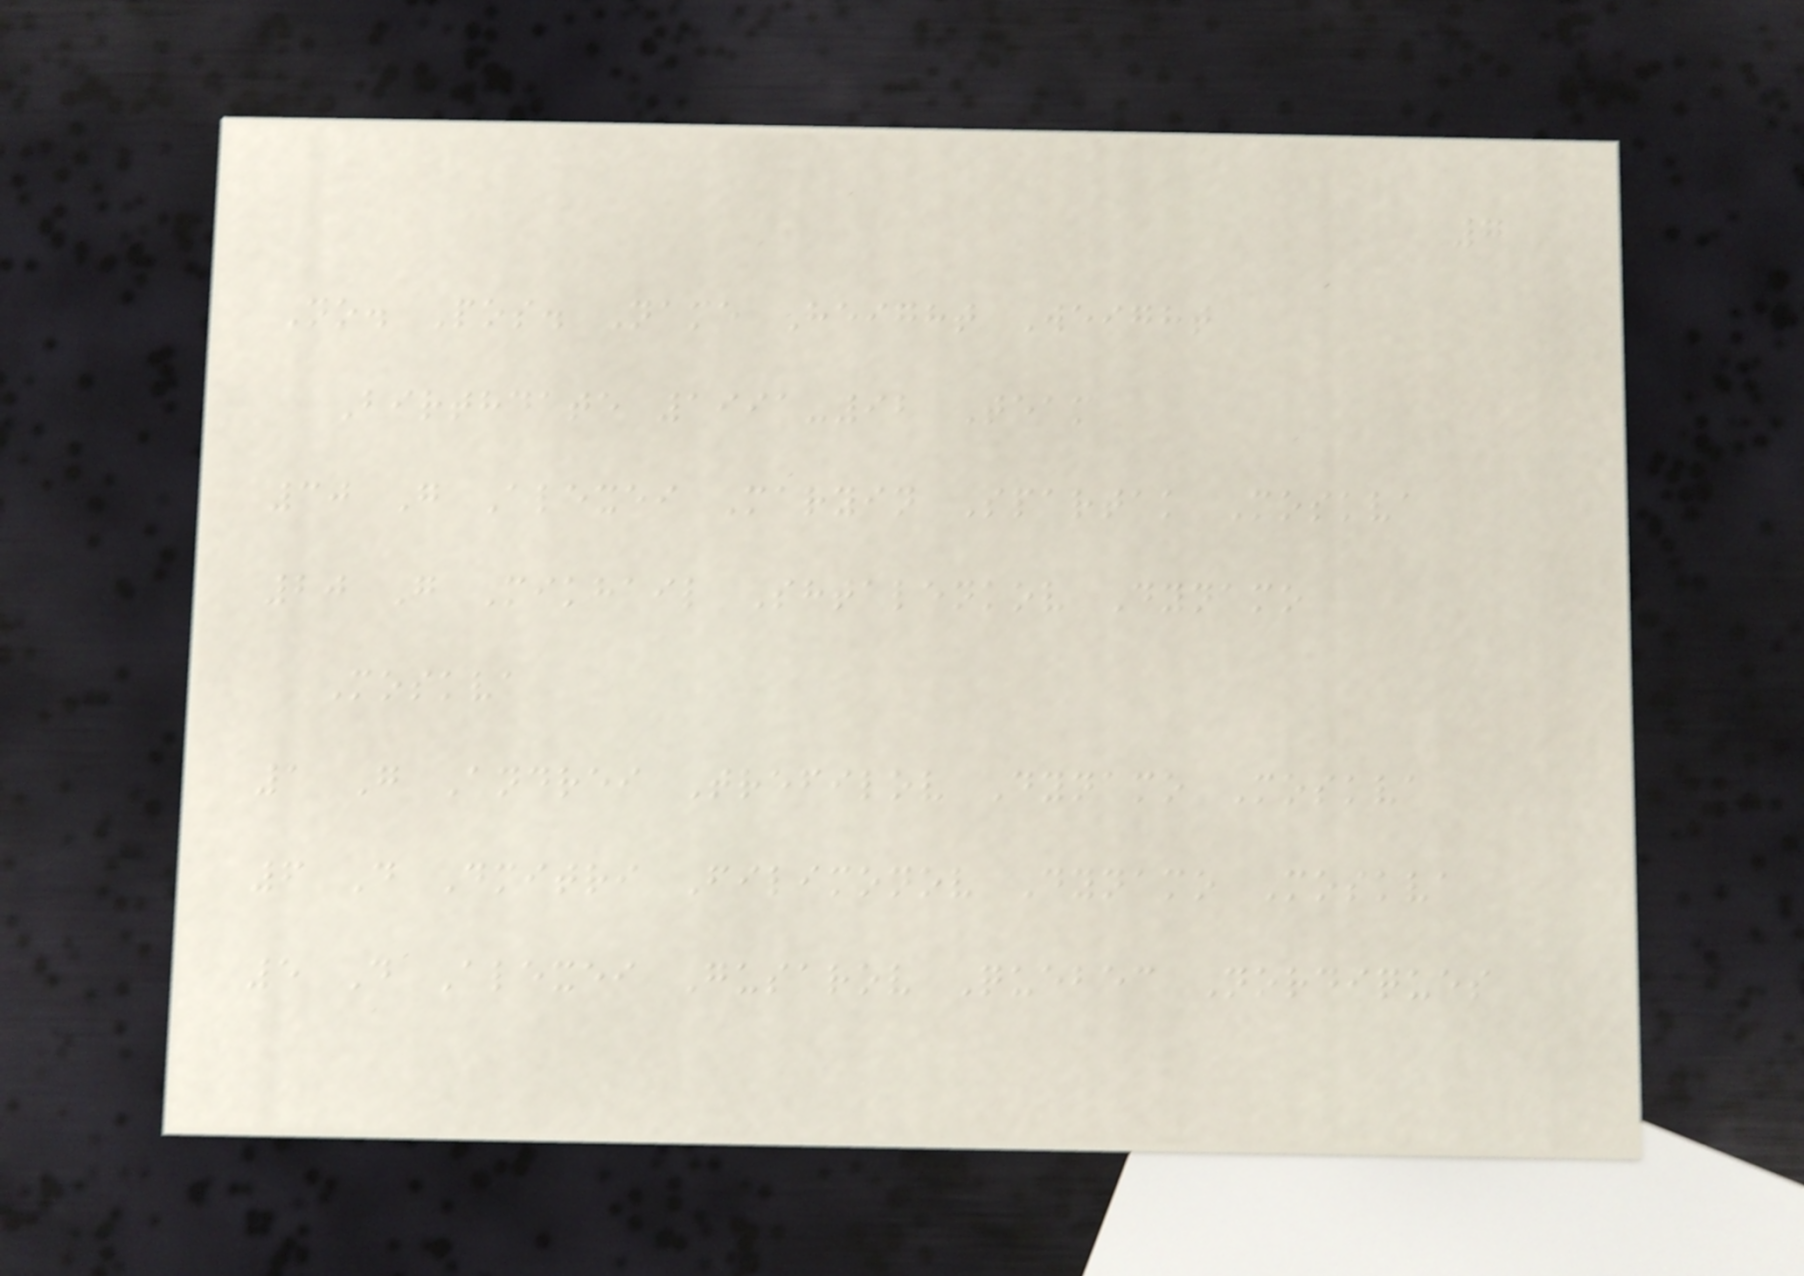7
No. Pos. Name Height Weight
Birthdate 1991-92 Team
30 G Alexei Maryin Spartak Moskva
20 G Mikhail Shtalenkov Dynamo
Moskva
1 G Andrei Trefilov Dynamo Moskva
6 D Dmitri Filimonov Dynamo Moskva
5 D Alexei Gusarov Quebec Nordiques
